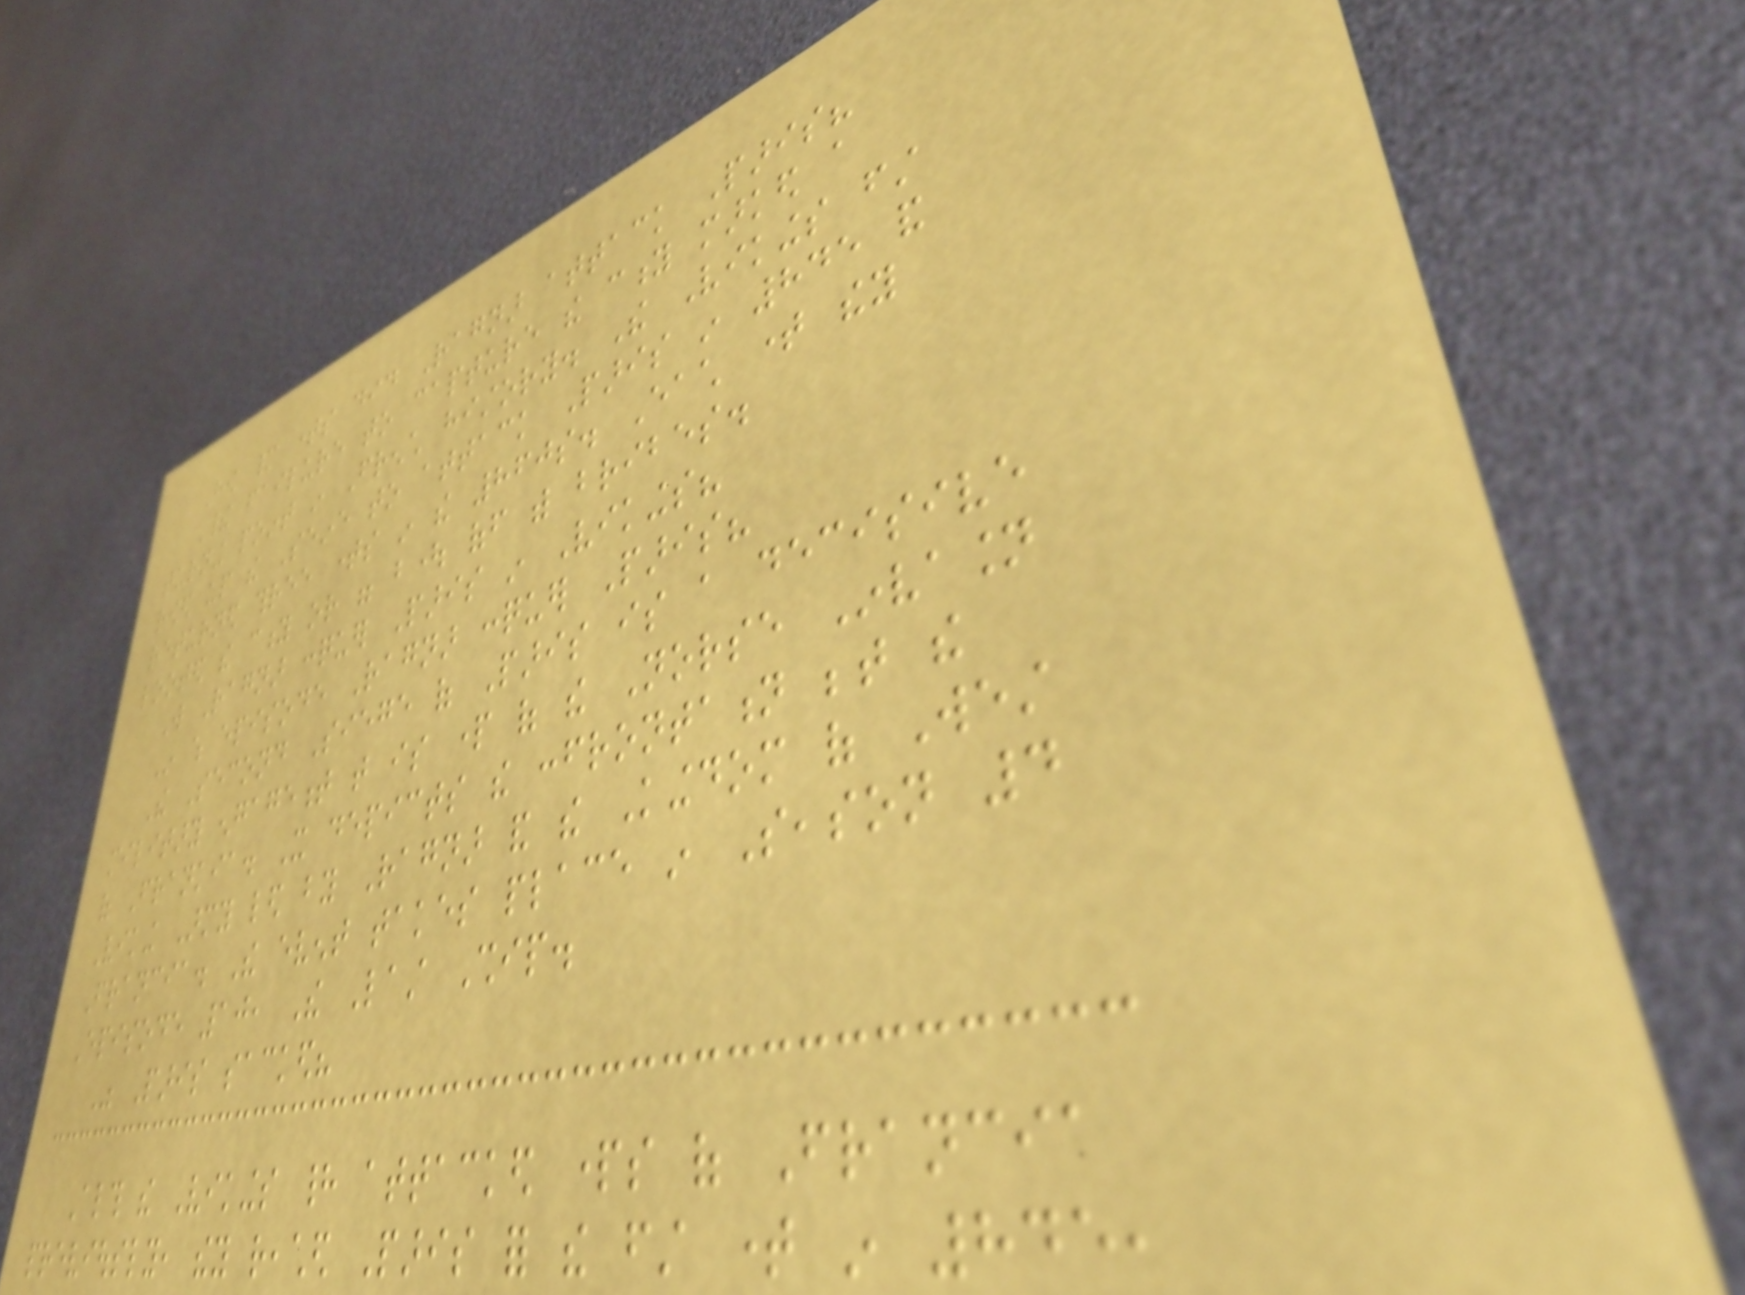How many times did Ragnar attack Paris?
Their failure to capture the city marked a
turning point in French history. The Vikings first
rowed up the Seine to attack Paris in 845 and
returned three times in the 860s. Each time they
looted the city or were bought off with bribes.
Will Ragnar conquer Paris in Vikings?
In which episode Ragnar conquer Paris?
The Second Siege of Paris is a decisive
military engagement that is part of the Norse Invasion
of Frankia. It depicts the confrontation between the
Viking Army led by Ragnar and the Kingdom of West
Francia. The event takes place in Season 4
Episode 10, The Last Ship.
Was Paris sacked?
Although the Vikings had attacked parts of Francia
previously, they reached Paris for the first time in 845,
